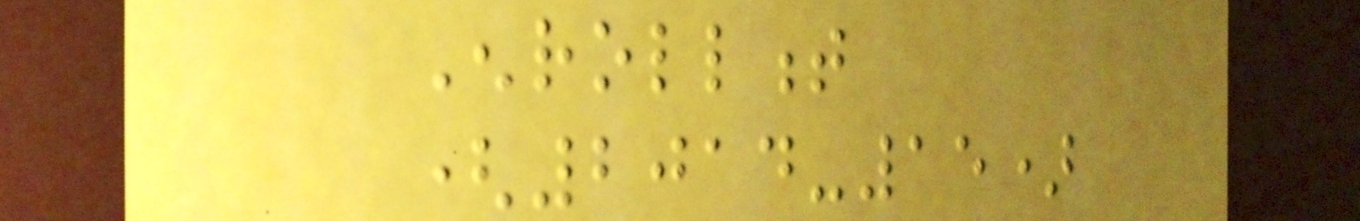Enrollment
(2014-15)
